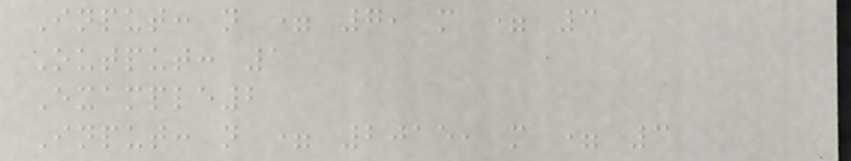Input: n = 7, m = 3
Output: 1
Example2
Input: n = 2015, m = 3
